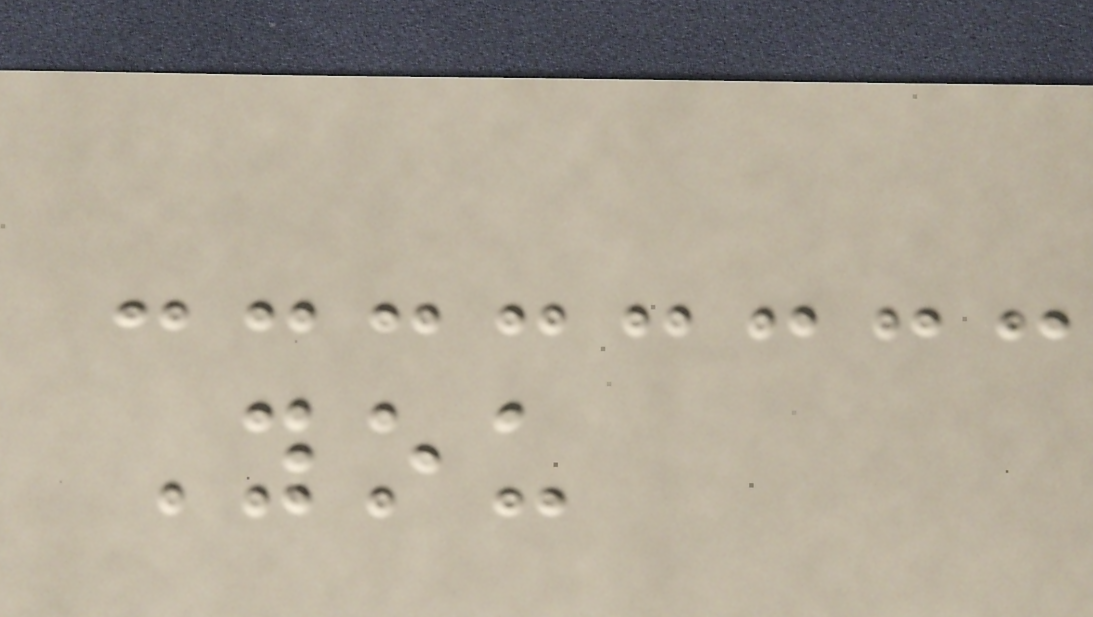You
